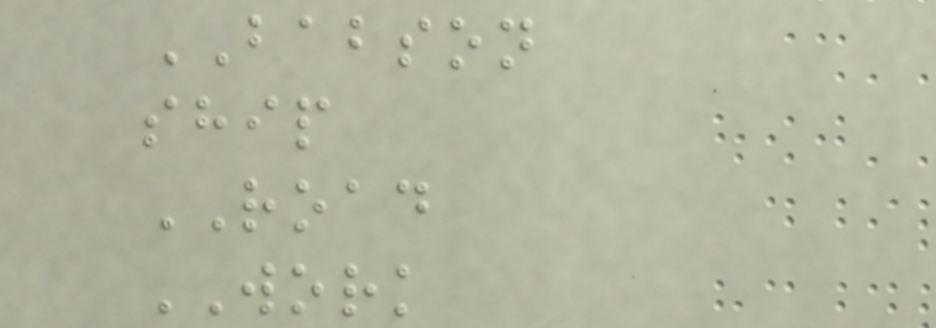BABSON
ship
ROAD
WORK
